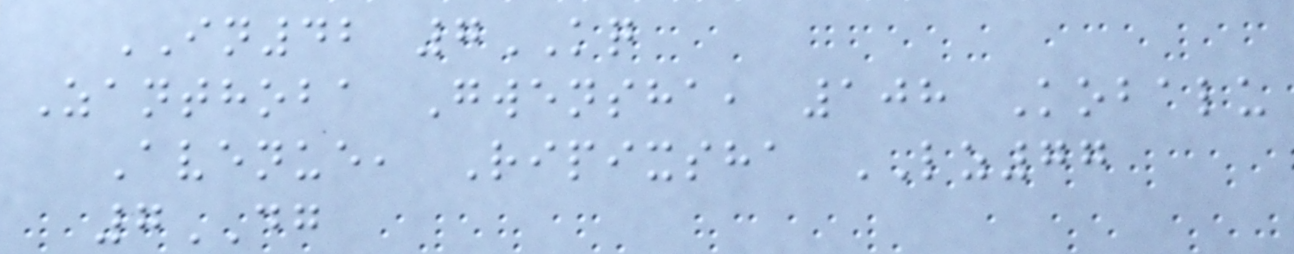IN42 7KQ
Zanthoba Gwensha, 108 Kobalu
Avenue, Ripixsha LZ77
7DG
